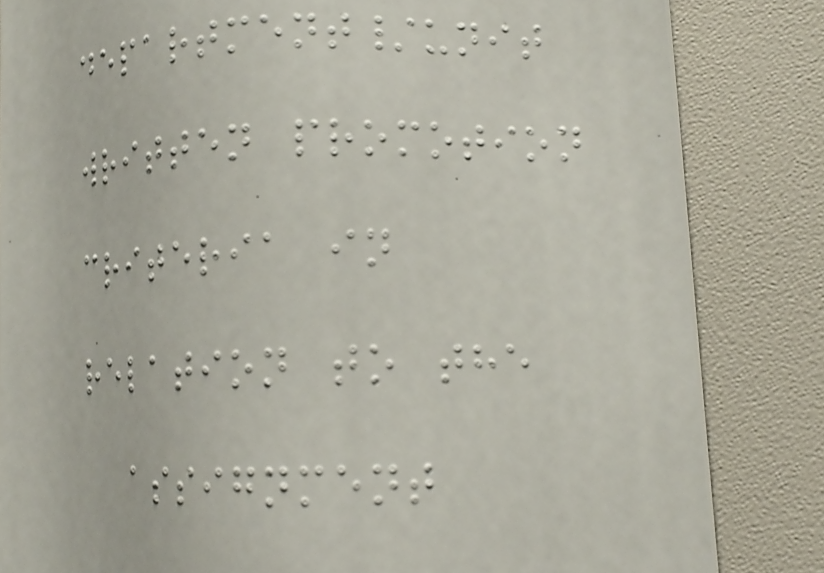department/unit
written promotion
criteria in
relation to the
assignment
